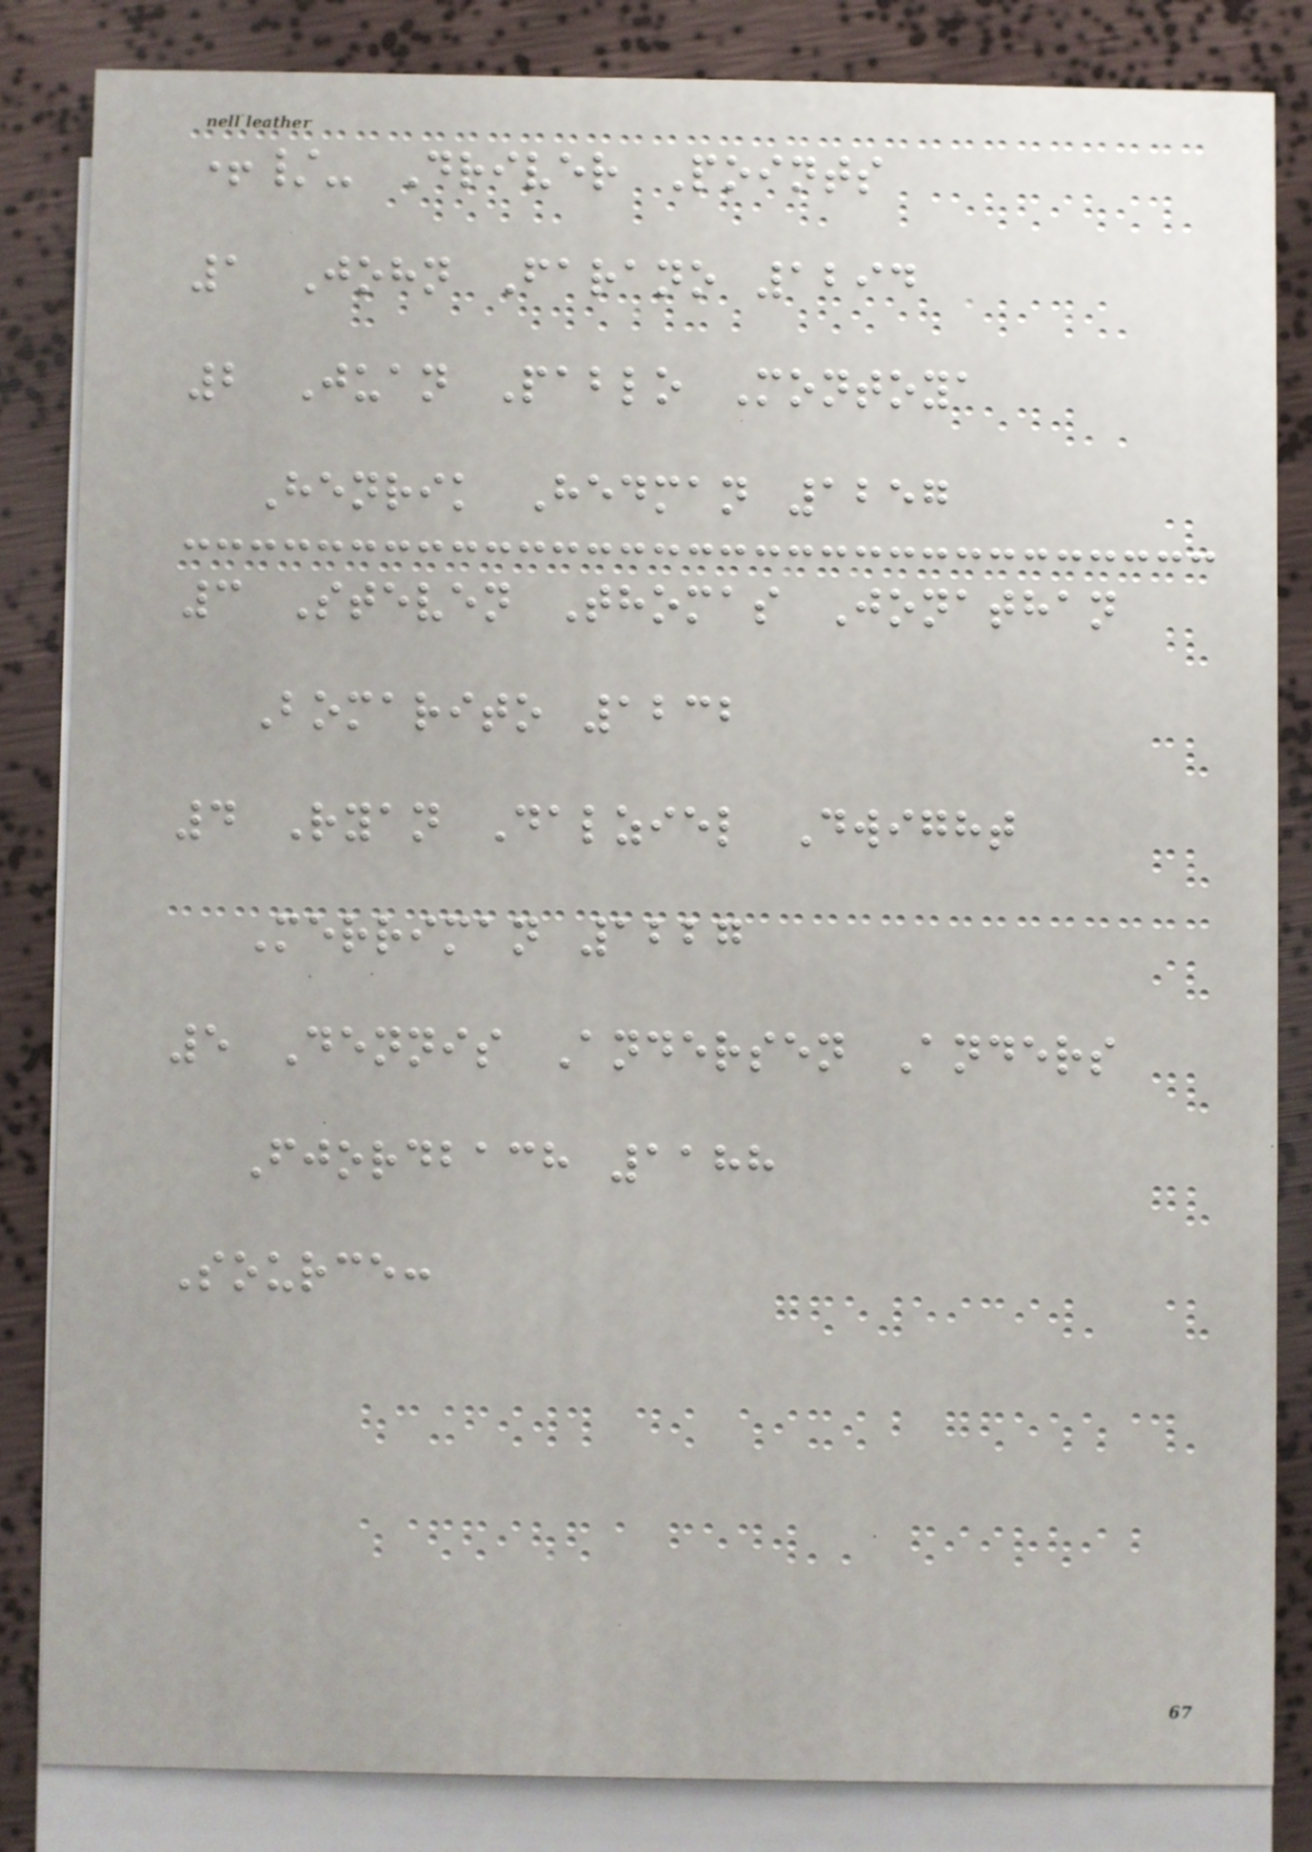+/- Driver Points
1 John Farano 1294
2 Juan Pablo Montoya
Henrik Hedman 1257
3 Steven Thomas Jonathan
Bomarito 1232
4 Ryan Dalziel Dwight
Merriman 1227
5 Dennis Andersen Anders
Fjordbach 1188
Source:
